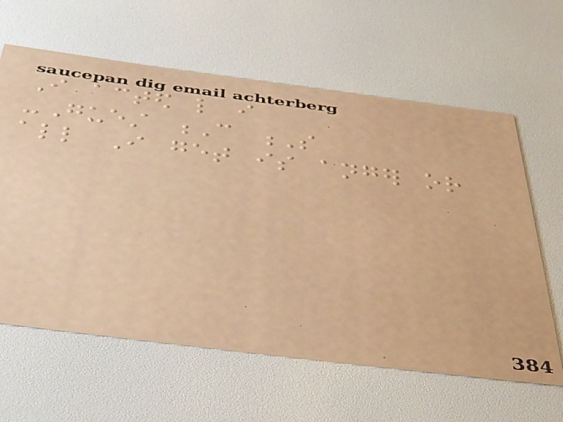I acted like i
-Guest C S
all I get is anger or
